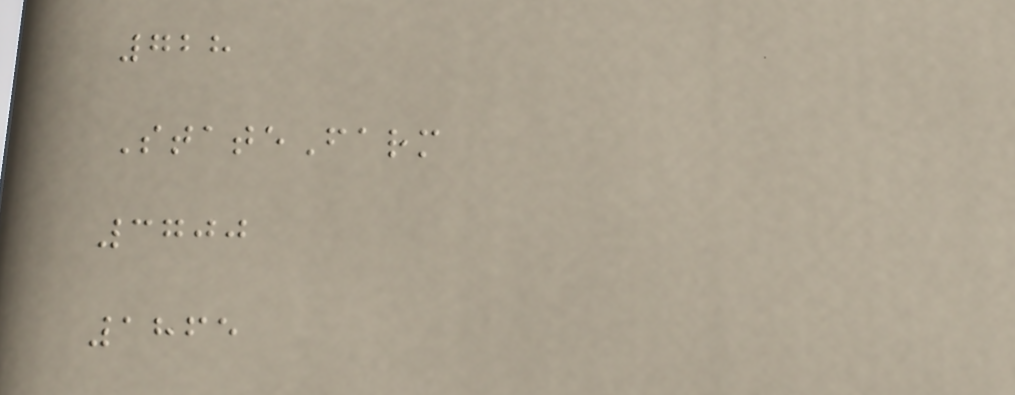728
StateFarm
3700
1865
